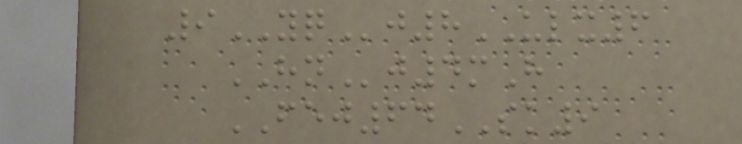9YQj8ULX6
HNj4mH
FEJ64SK9
